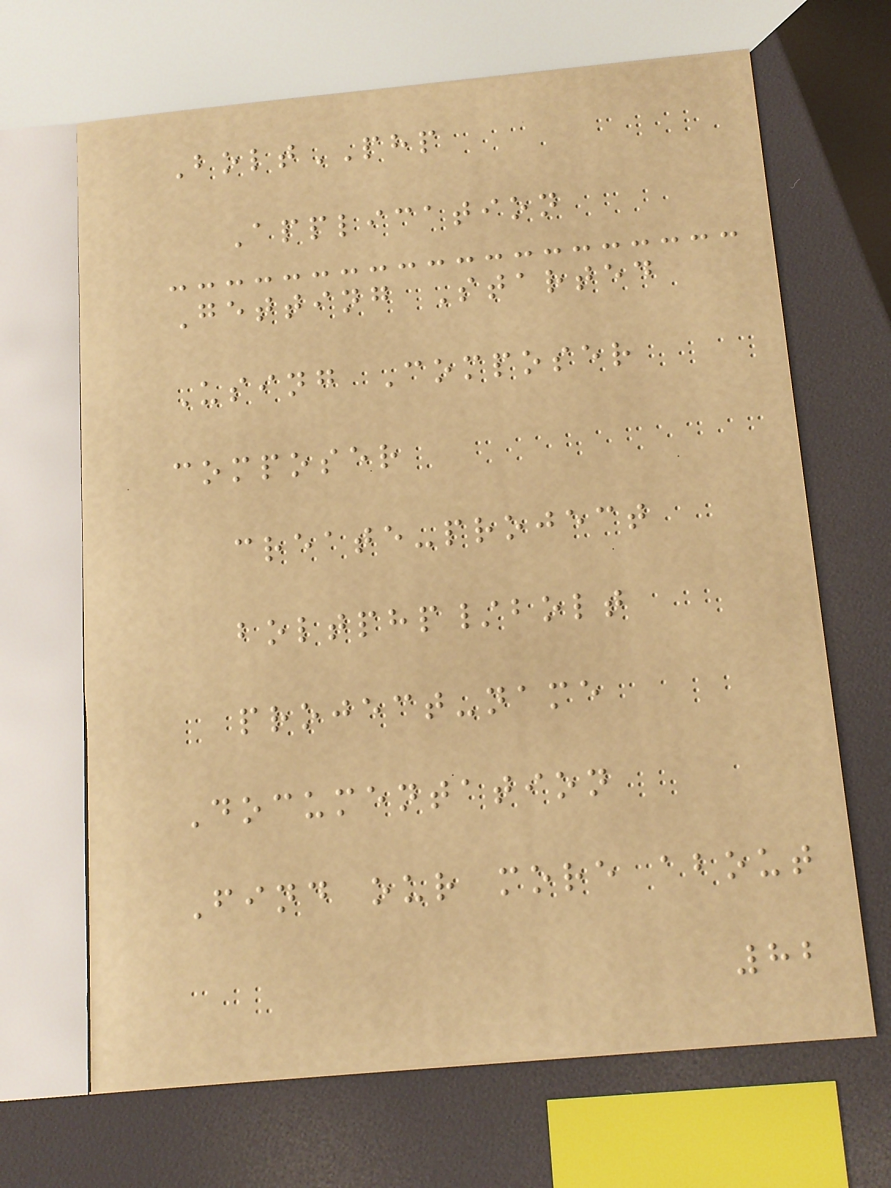BoltPHP
Application
Getting Started
Using Composer
composer
create-project
boltphp/bolt
project-name
Documentation
Find our more about
82
